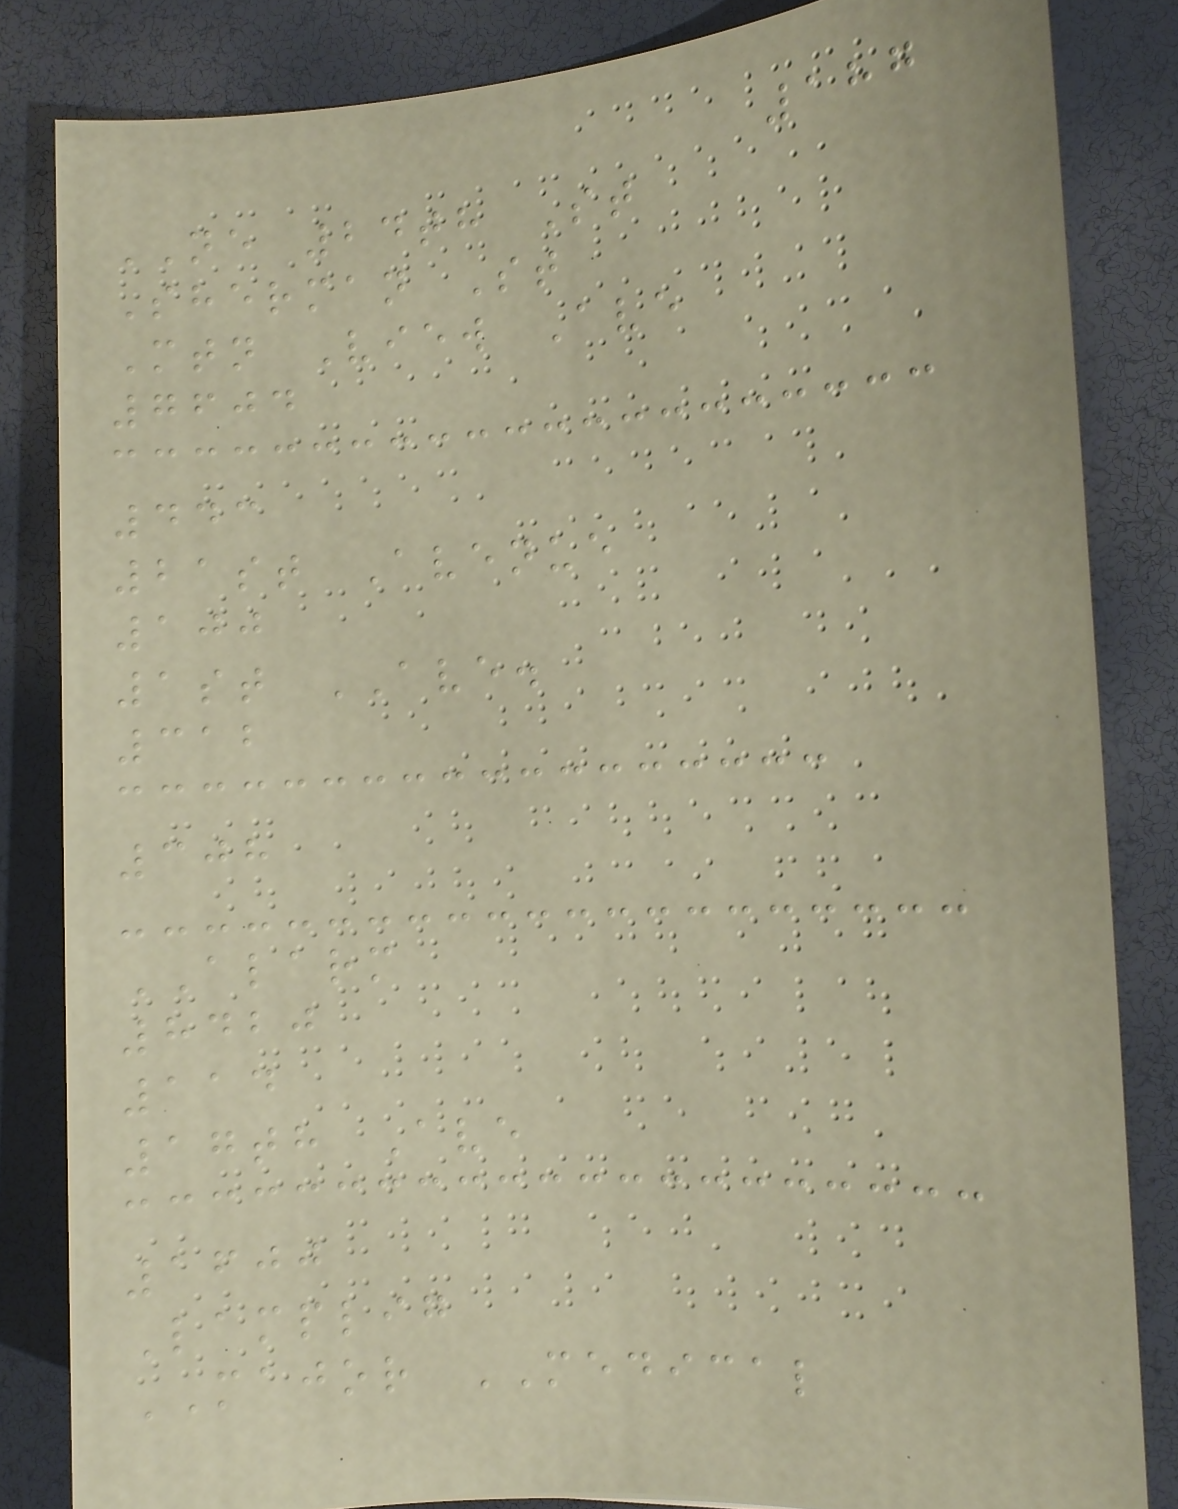187
NE 24th St
Sherman St
Mtn View Ave
7604
443
21st Avenue
100
1st AVE.
312
308
ALARM
8420
114
17th Ave
1600
Lamplig
MAJOR MEDICAL
